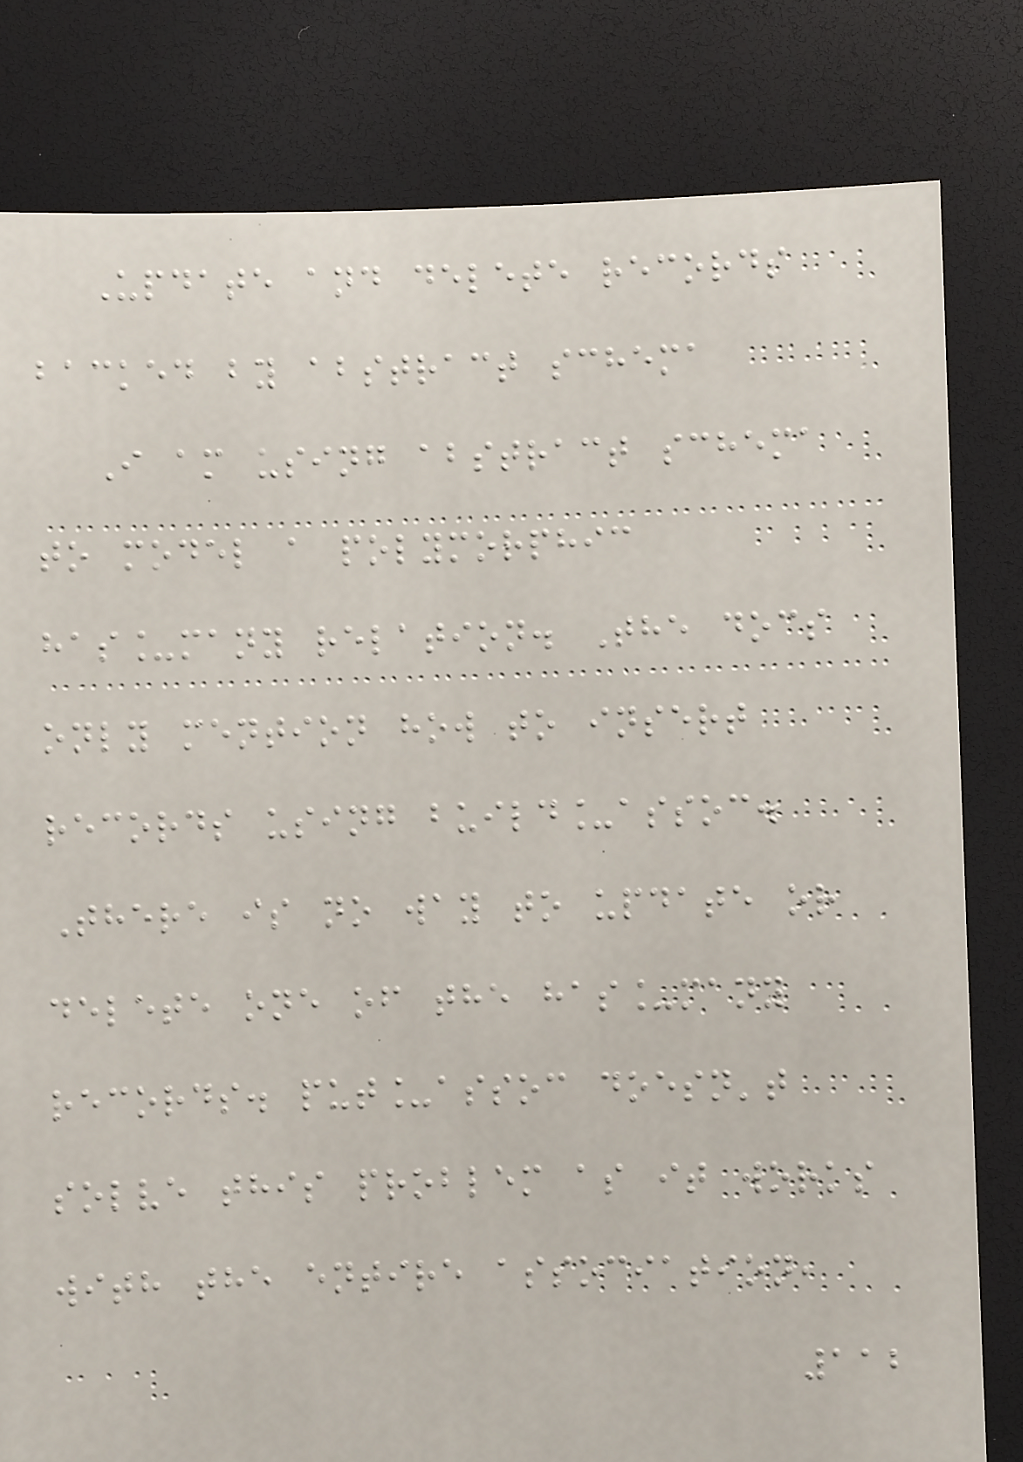Update and delete records
backed by abstract schema
I am using abstract schema
to model a polymorphic
has_many relation. The docs
only mention how to insert
records using build_assoc.
There is no way to update or
delete one of the has_many
records. put_assoc doesn't
solve this problem as it works
with the entire association,
112
